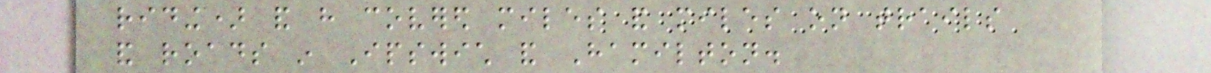riding) and have covered miles and miles on trails
and roads in Ipswich and Hamilton.
